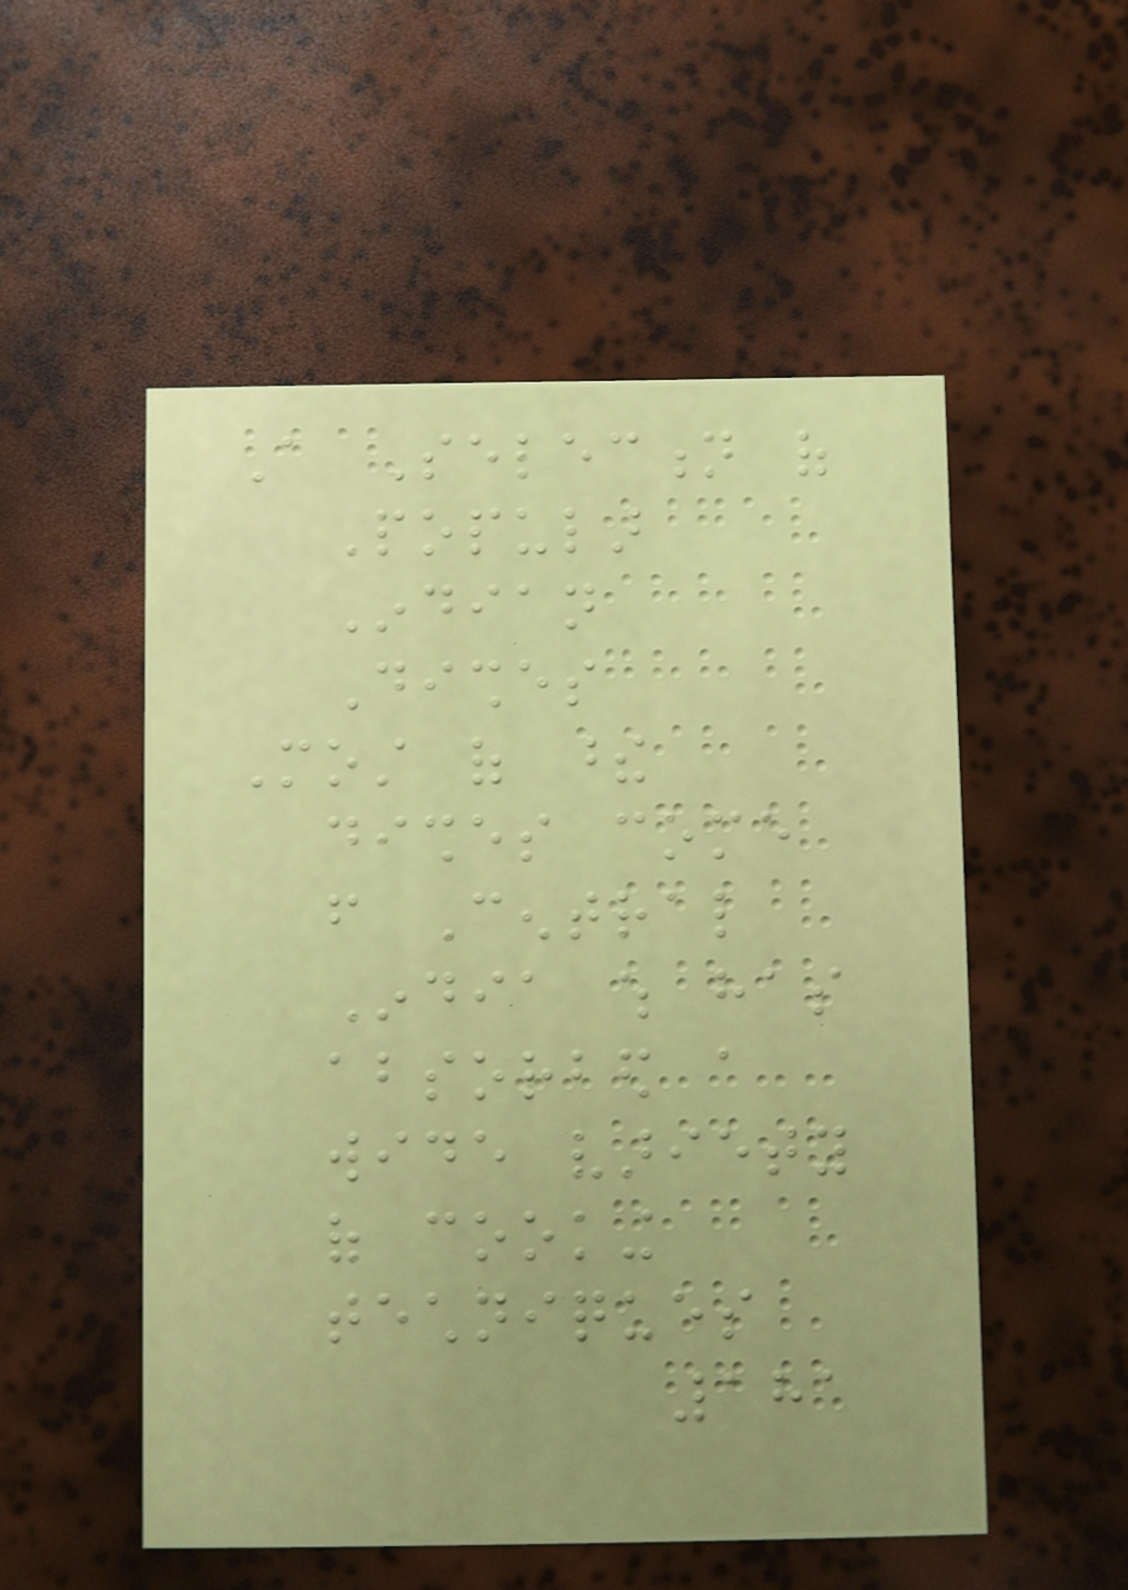A Selection of
Popular
Indian
Dishes
Most of these
dishes come
from Central
India which has
absorbed a
wide variety
of cooking
techniques
181
